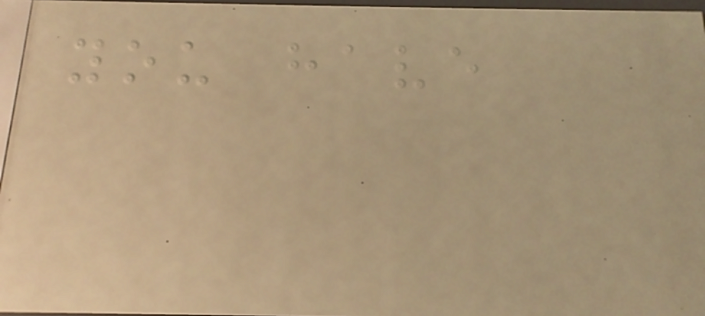you have
